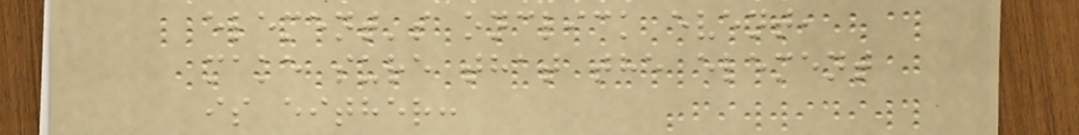element's onclick event,
make sure that the element
is either:
